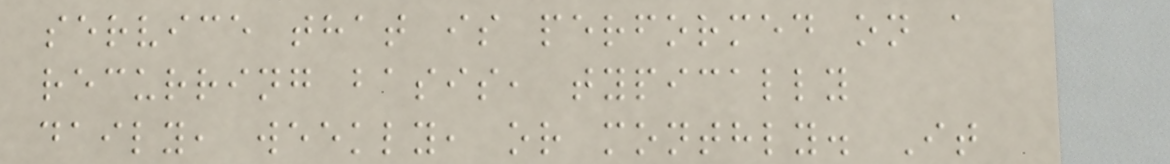service that is performed on a
recurring basis, typically
daily, weekly, or monthly. It
